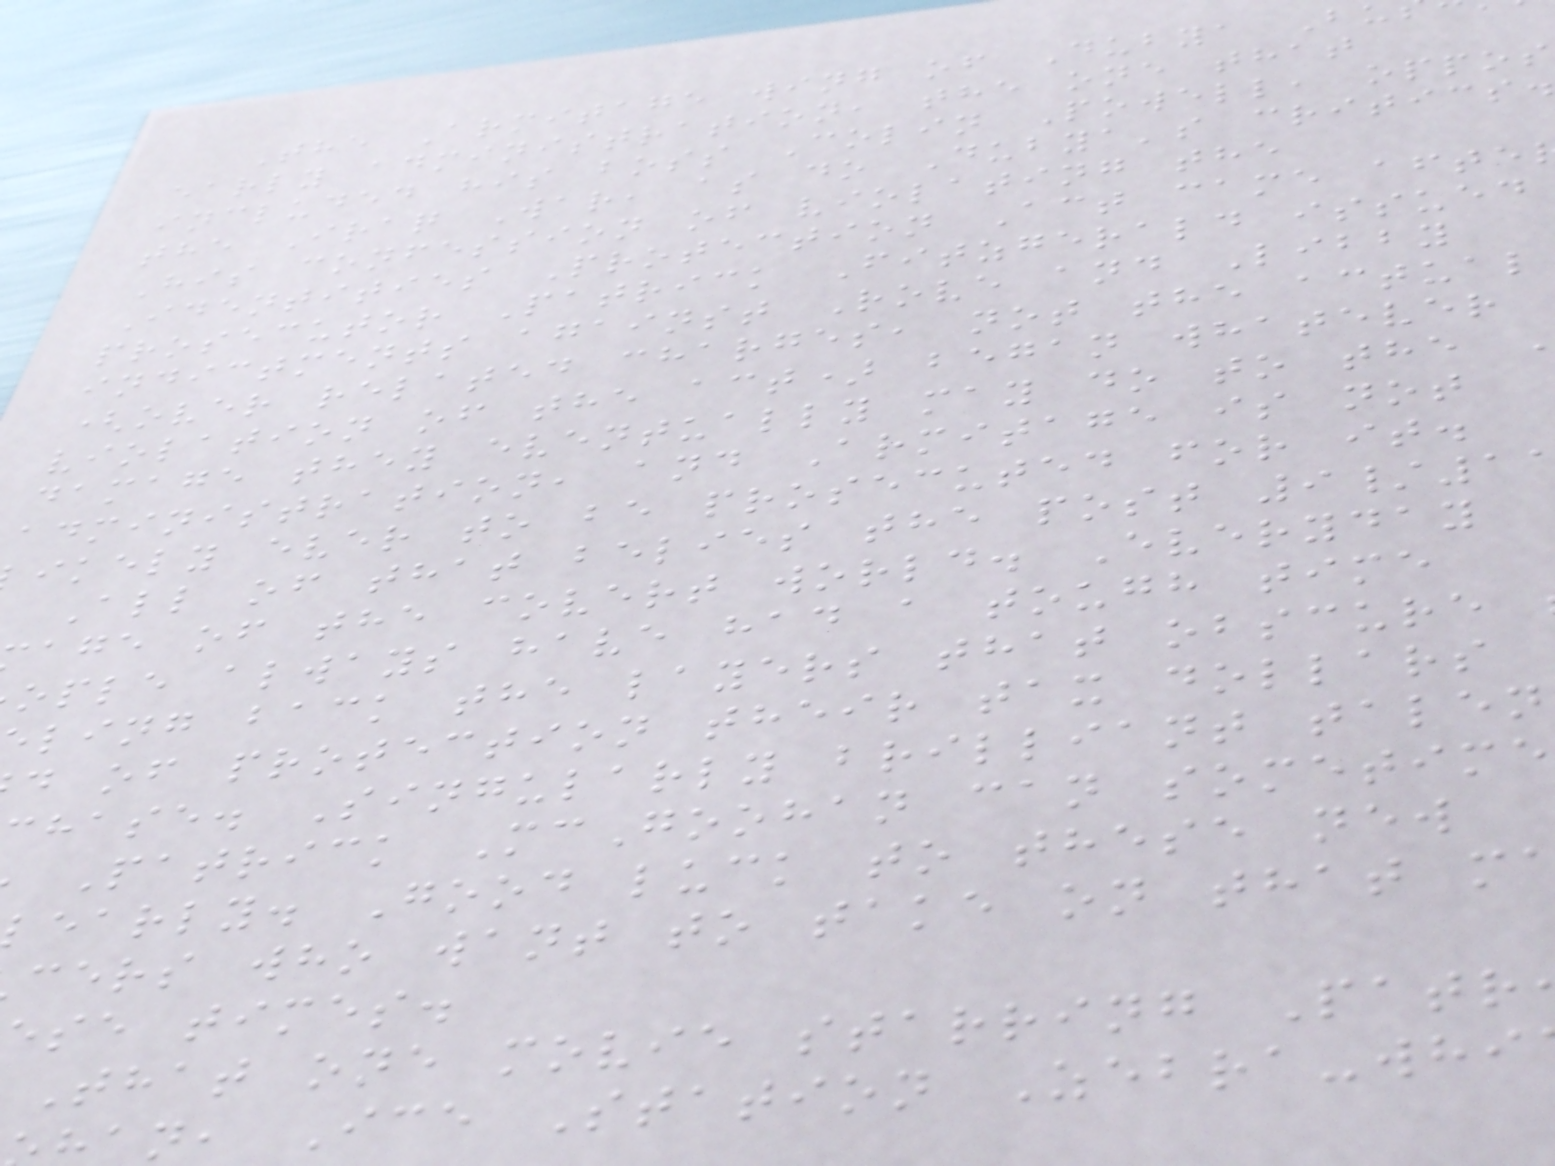The Armitage wing of Dubya B
early administration, the one that
included his boss Colin Powell, oppos
the Iraq War, as do Dubya's critics.
His confession of violating the
Identities Protection Act came afte
prosecutor Patrick Fitzgerald issued
indictments against Rove and Libby
(over related charges, not the actual
violation of the act) began whatever
damage they eventually may do to the
administration, and Armitage is not
ikely ever to be prosecuted for it.
All of that belies the post 9/1
age of the covert world. Everyday
ople always have had a tough time
ling back the layers that obscure
d of protection their tax dollars
hase. Singularly brilliant talen
Patrick McGoohan can sometime
early. Good luck to these new
cers who want to take on that m
ese times.
That one movie starring Patr
n, Ice Station Zebra-whi
